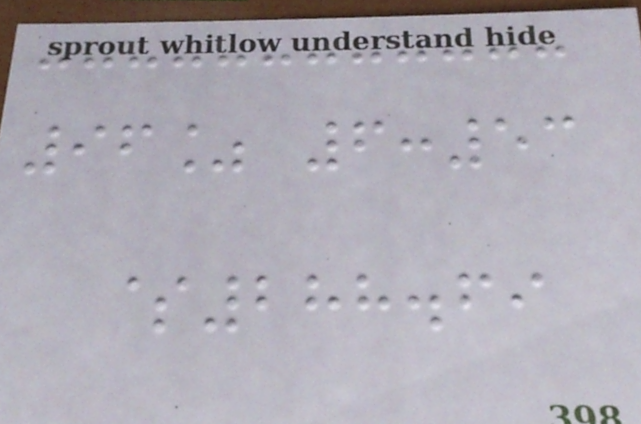96% 6:53
$288.69
